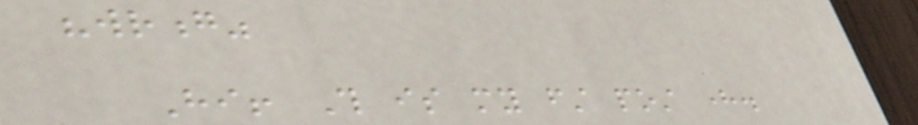"wrong"
Hi! This is my first post here.
